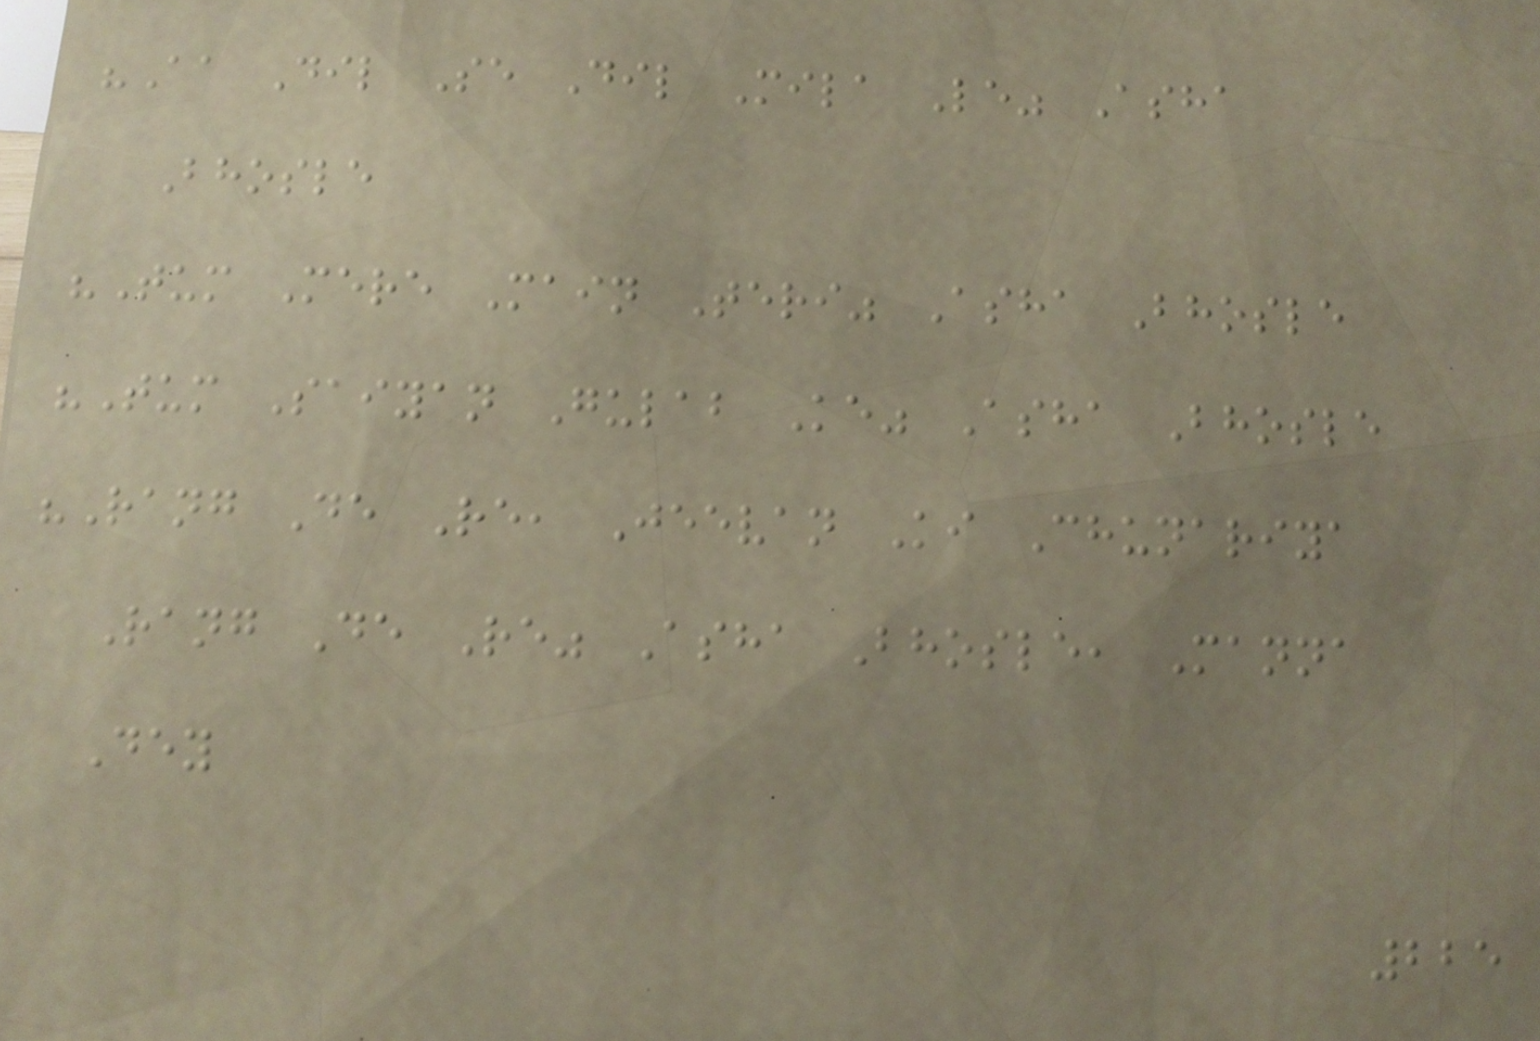"Aa Dil Se Dil Mila Le" Asha
Bhosle
"Tum Mere Main Teri" Asha Bhosle
"Tum Saiyan Gulab Ke" Asha Bhosle
"Rang De Re, Jeevan Ki Chunariya
Rang De Re" Asha Bhosle, Manna
Dey
225
